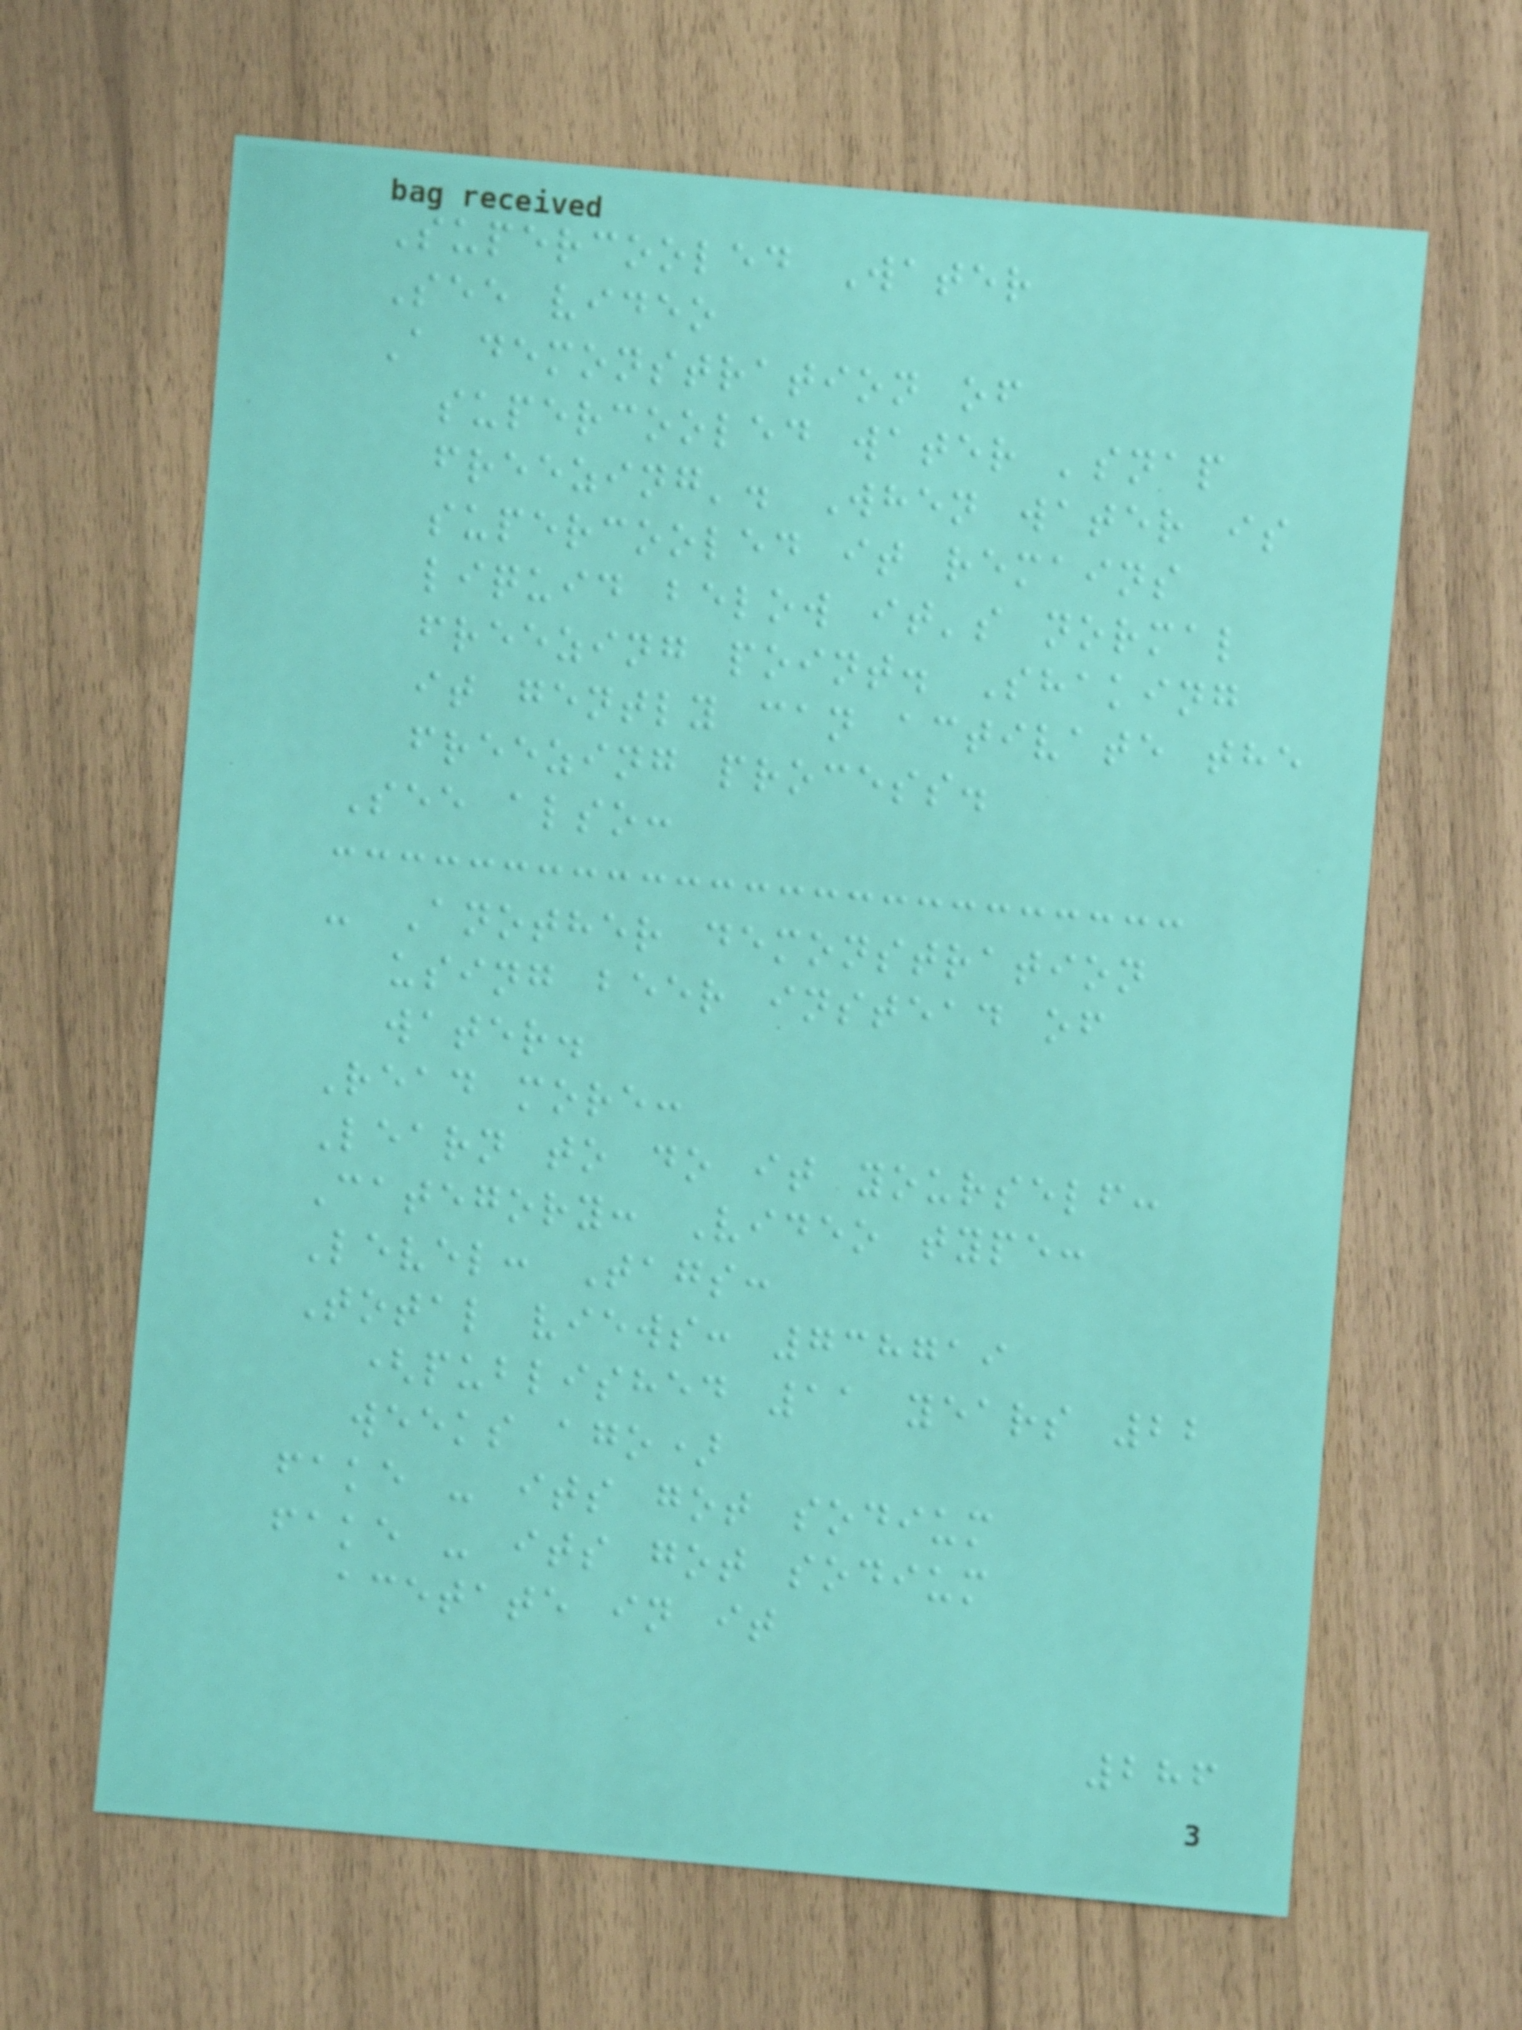Supercooled Water
See video
A demonstration of
supercooled water 'snap
freezing'. When water is
supercooled it remains
liquid below it's normal
freezing point. Shaking
it gently can activate the
freezing process.
See also:
- Another demonstration
using beer instead of
water.
Read more:
Learn to do it yourself:
Category: Video type:
Level: Tags:
Total views: 738719
(published 11 years 22
weeks ago)
fake - its got sodium
fake - its got sodium
acetate in it
286
